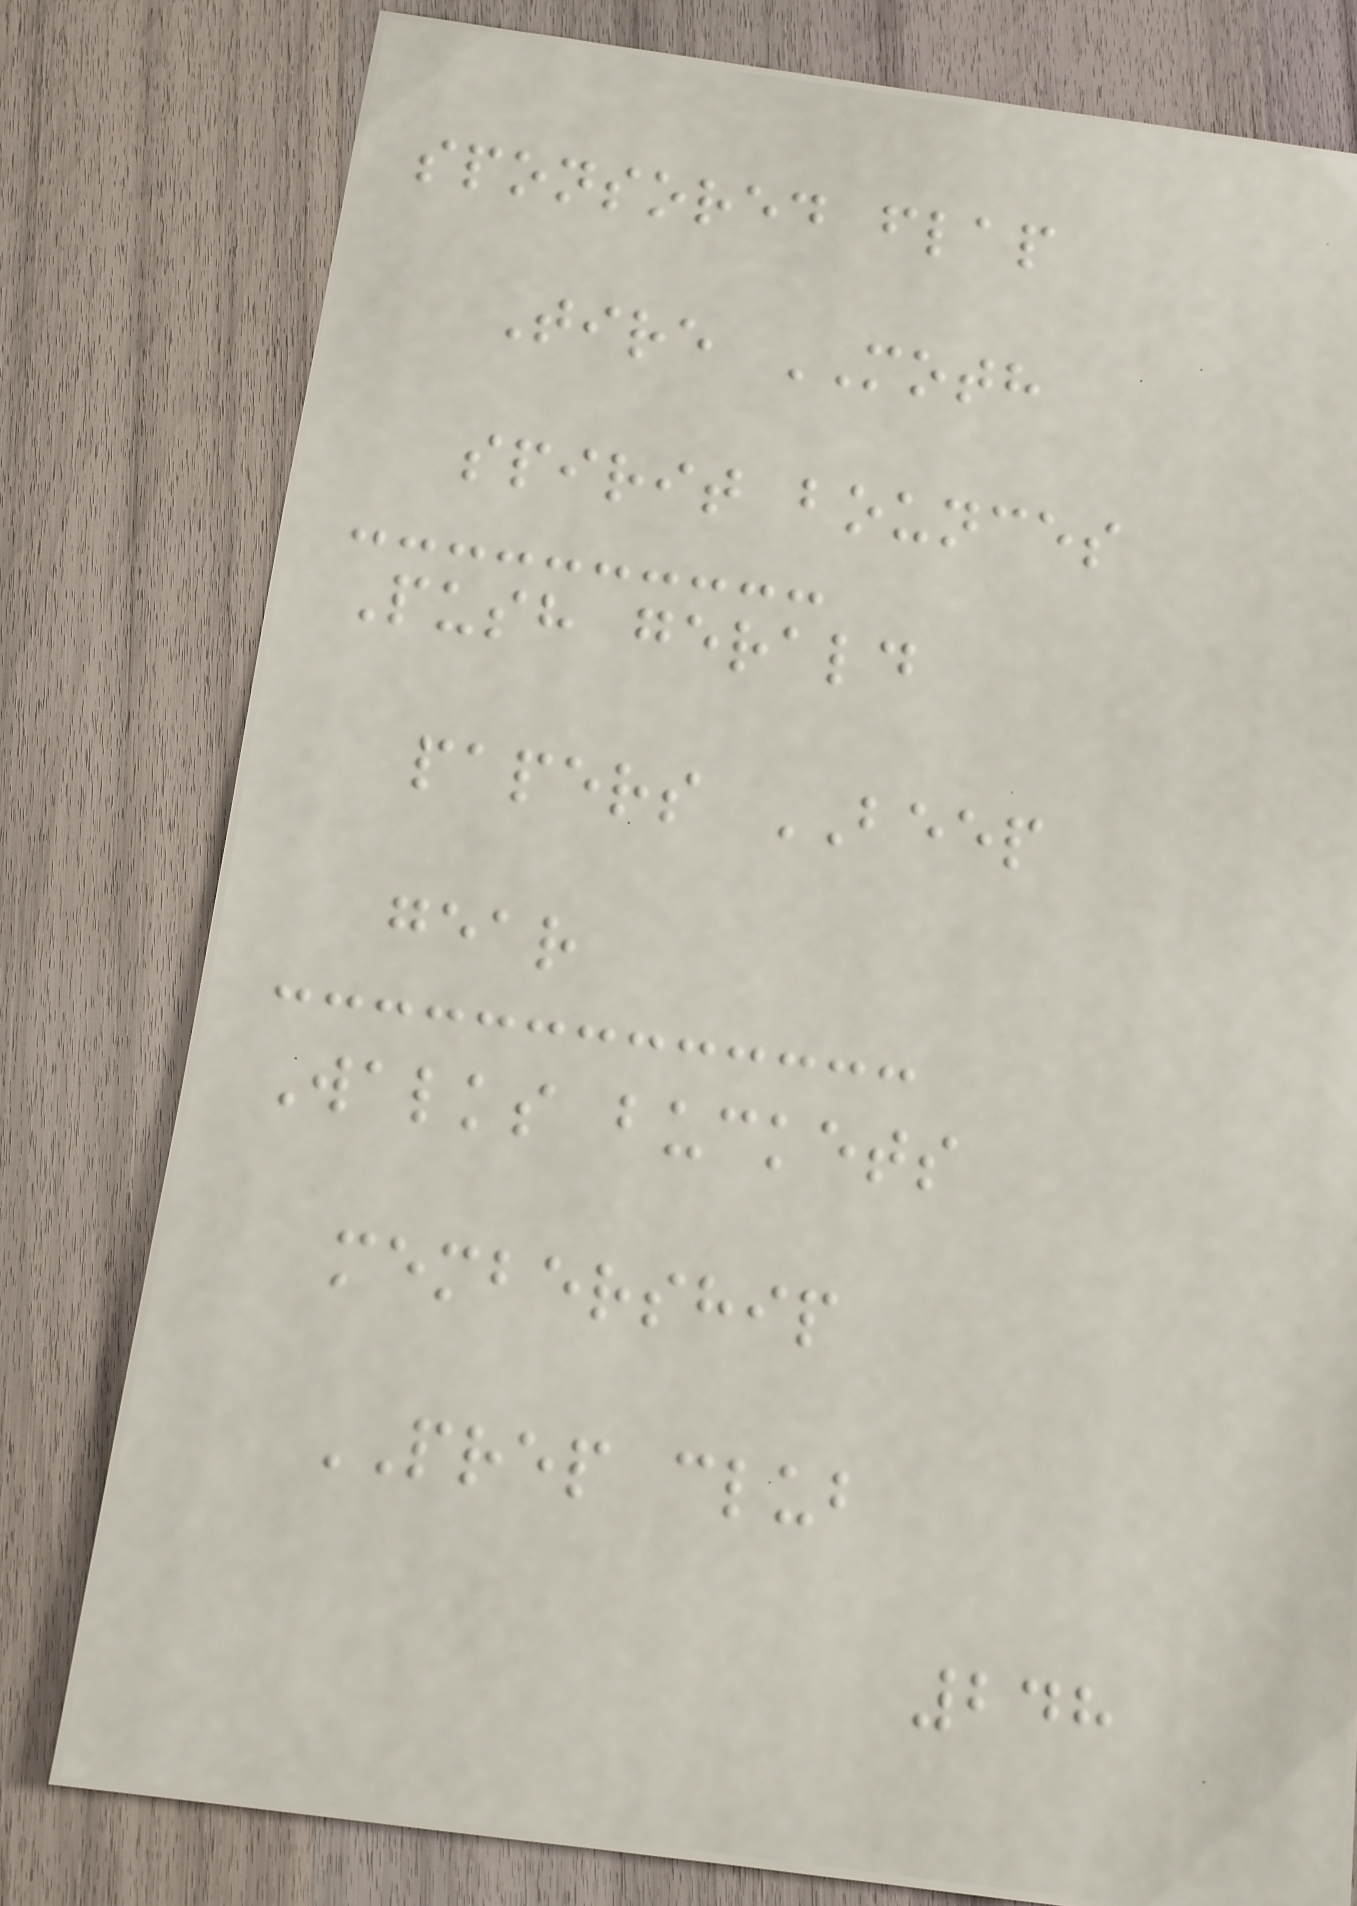sponsored flap
Tire MOTH
spirit bounces
Push gerald
papers BEEP
gear
Walks buckets
membership
PREP club
248
